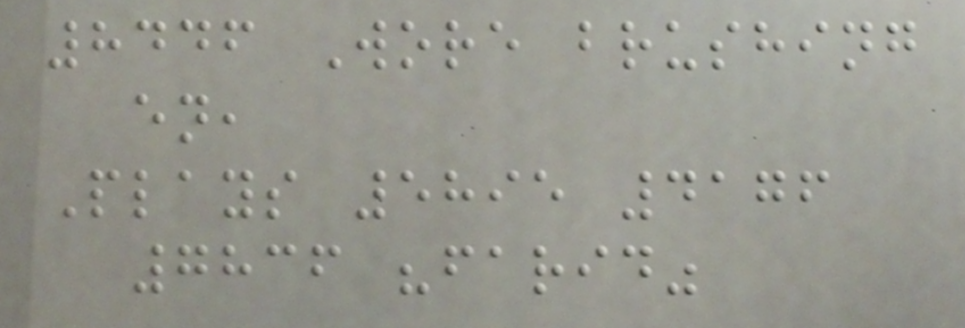8446 Wore brushing
en,
Plays 5895 4176
7836 "farid"
